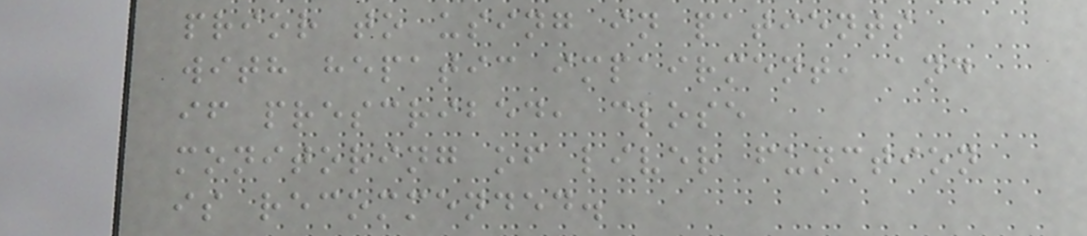prior to using in patients
with hepatic impairment, and
if prescribed, close
monitoring of liver function
is recommended.
